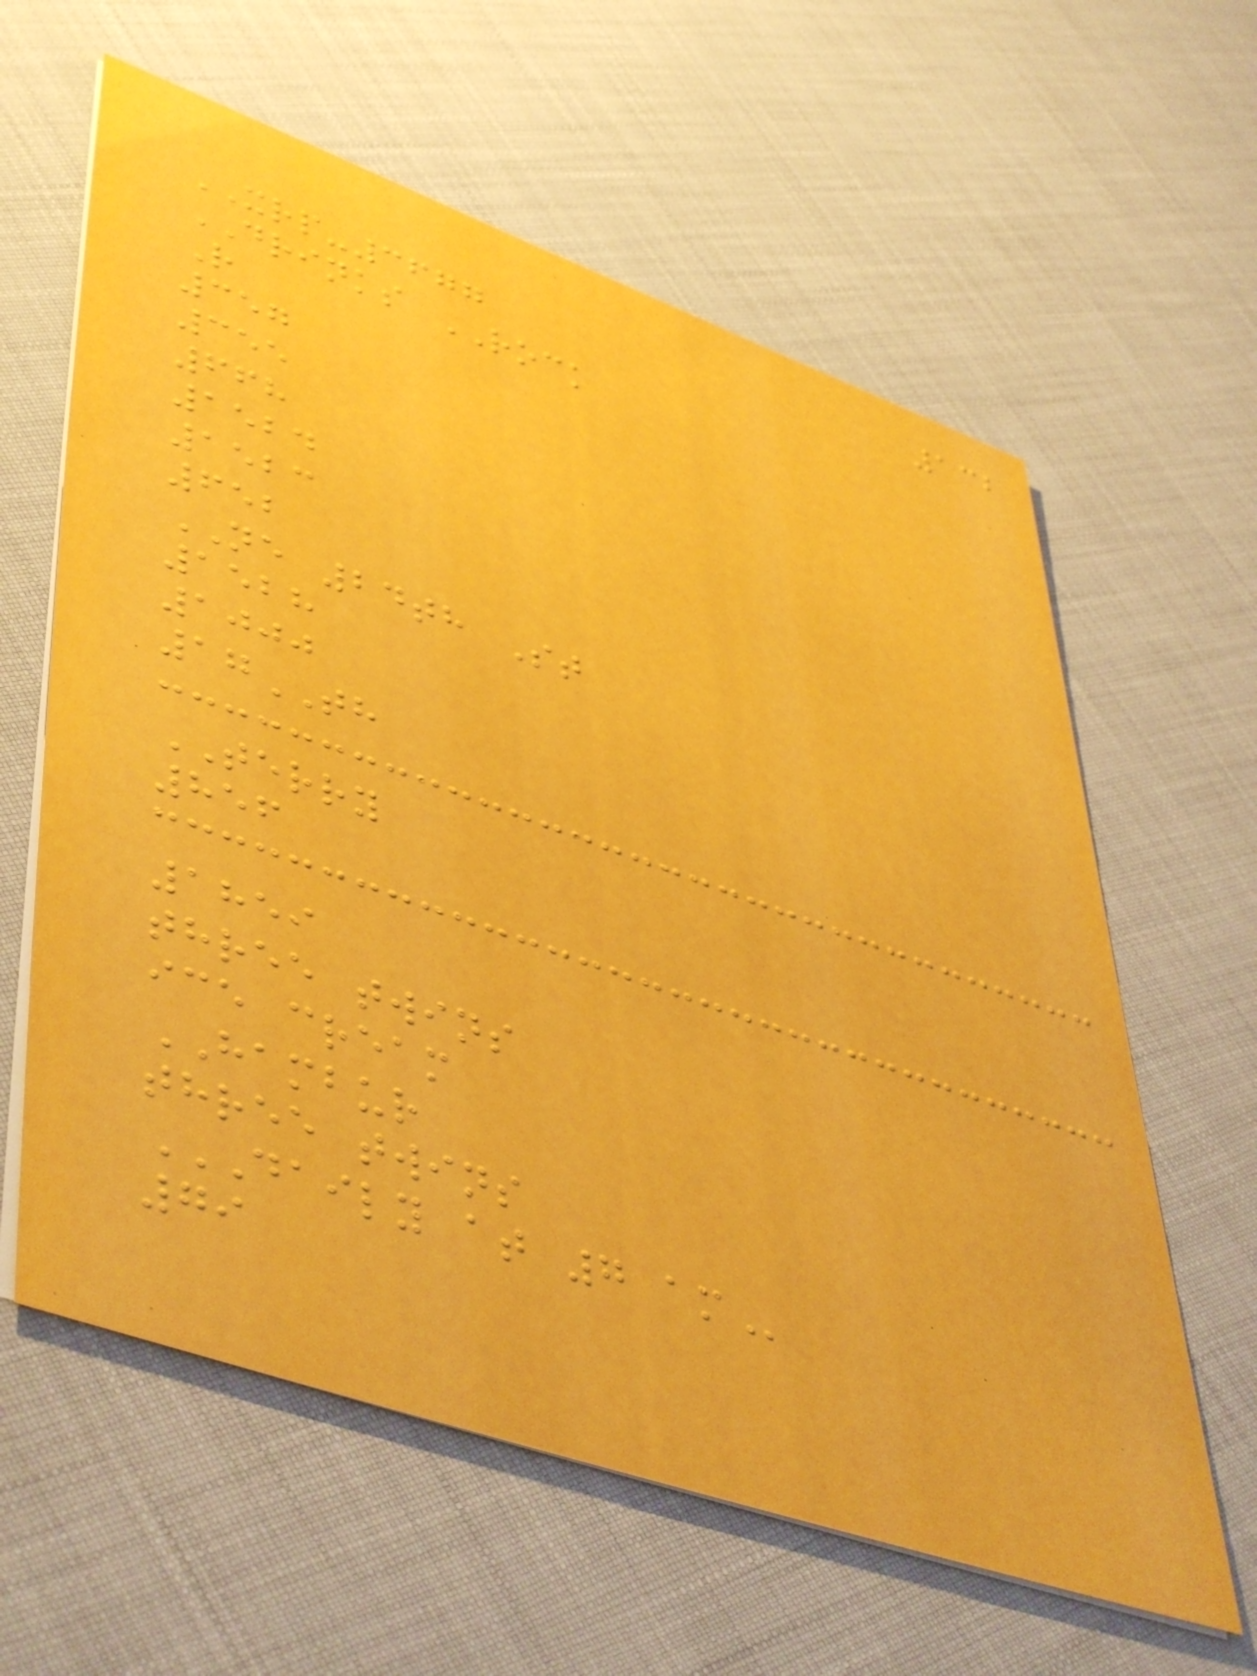132
XRP-3677
DRINKS ROCK
R
357
355
668
1524
1523
652
NE 24th St
1528
1000
17TH
TERRY
856
1859
three twins
ice cream
HAMBUR
three twins
DAILY AT 7 AM
79
